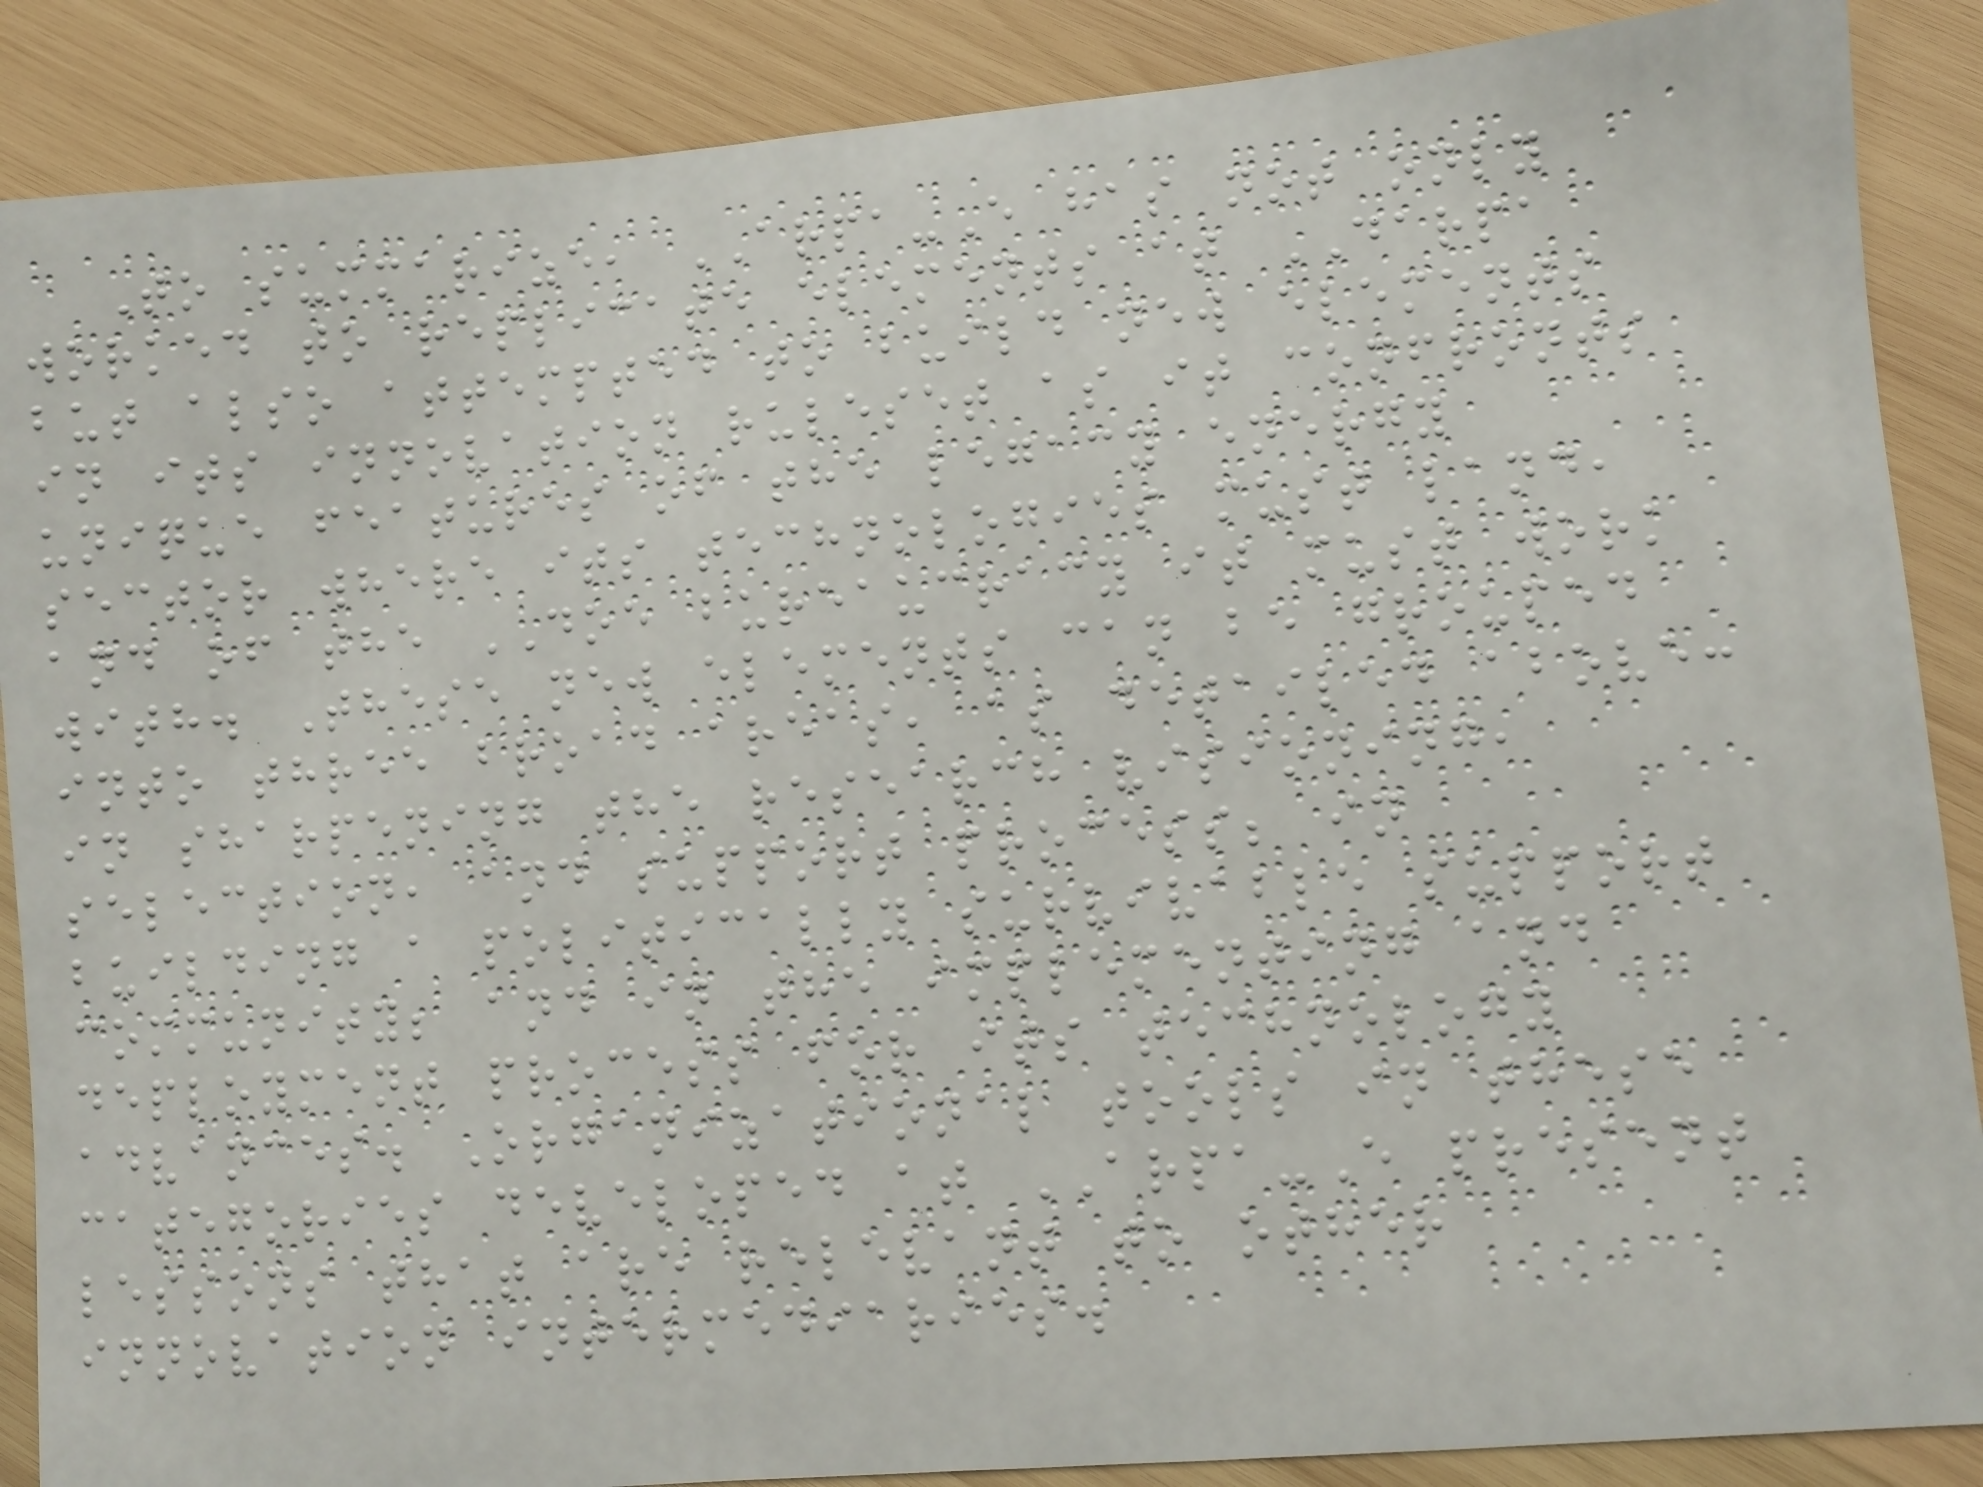To summarize, ARPA-E has not only
worked to replicate elements at DARPA
but also attempted to build new elements
in its innovation ruleset as it confronts
unique features of the legacy energy
sector where its technologies must land,
and of the DOE bureaucracy it must work
with. These new elements can be grouped
into three broad areas, as detailed above:
in sharpening the research visioning,
selection, and support process; in
building a politically survivable support
community; and in the implementing and
deployment process for its technology
advances. Organizational tools in these
categories developed at ARPA-E present
lessons that are relevant to other
innovation intermediaries.
